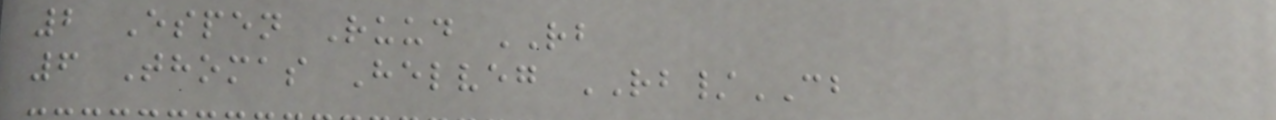2 Espen Ruud RB
6 Thomas Helveg RB/CB
